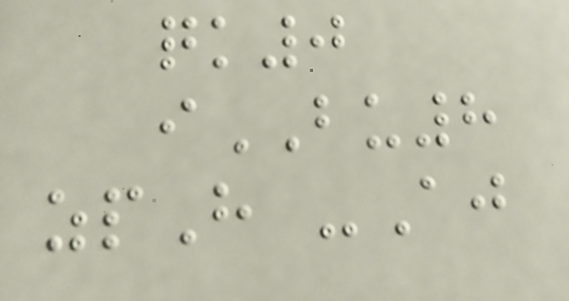qk0
iBU8
zpH -Aj
